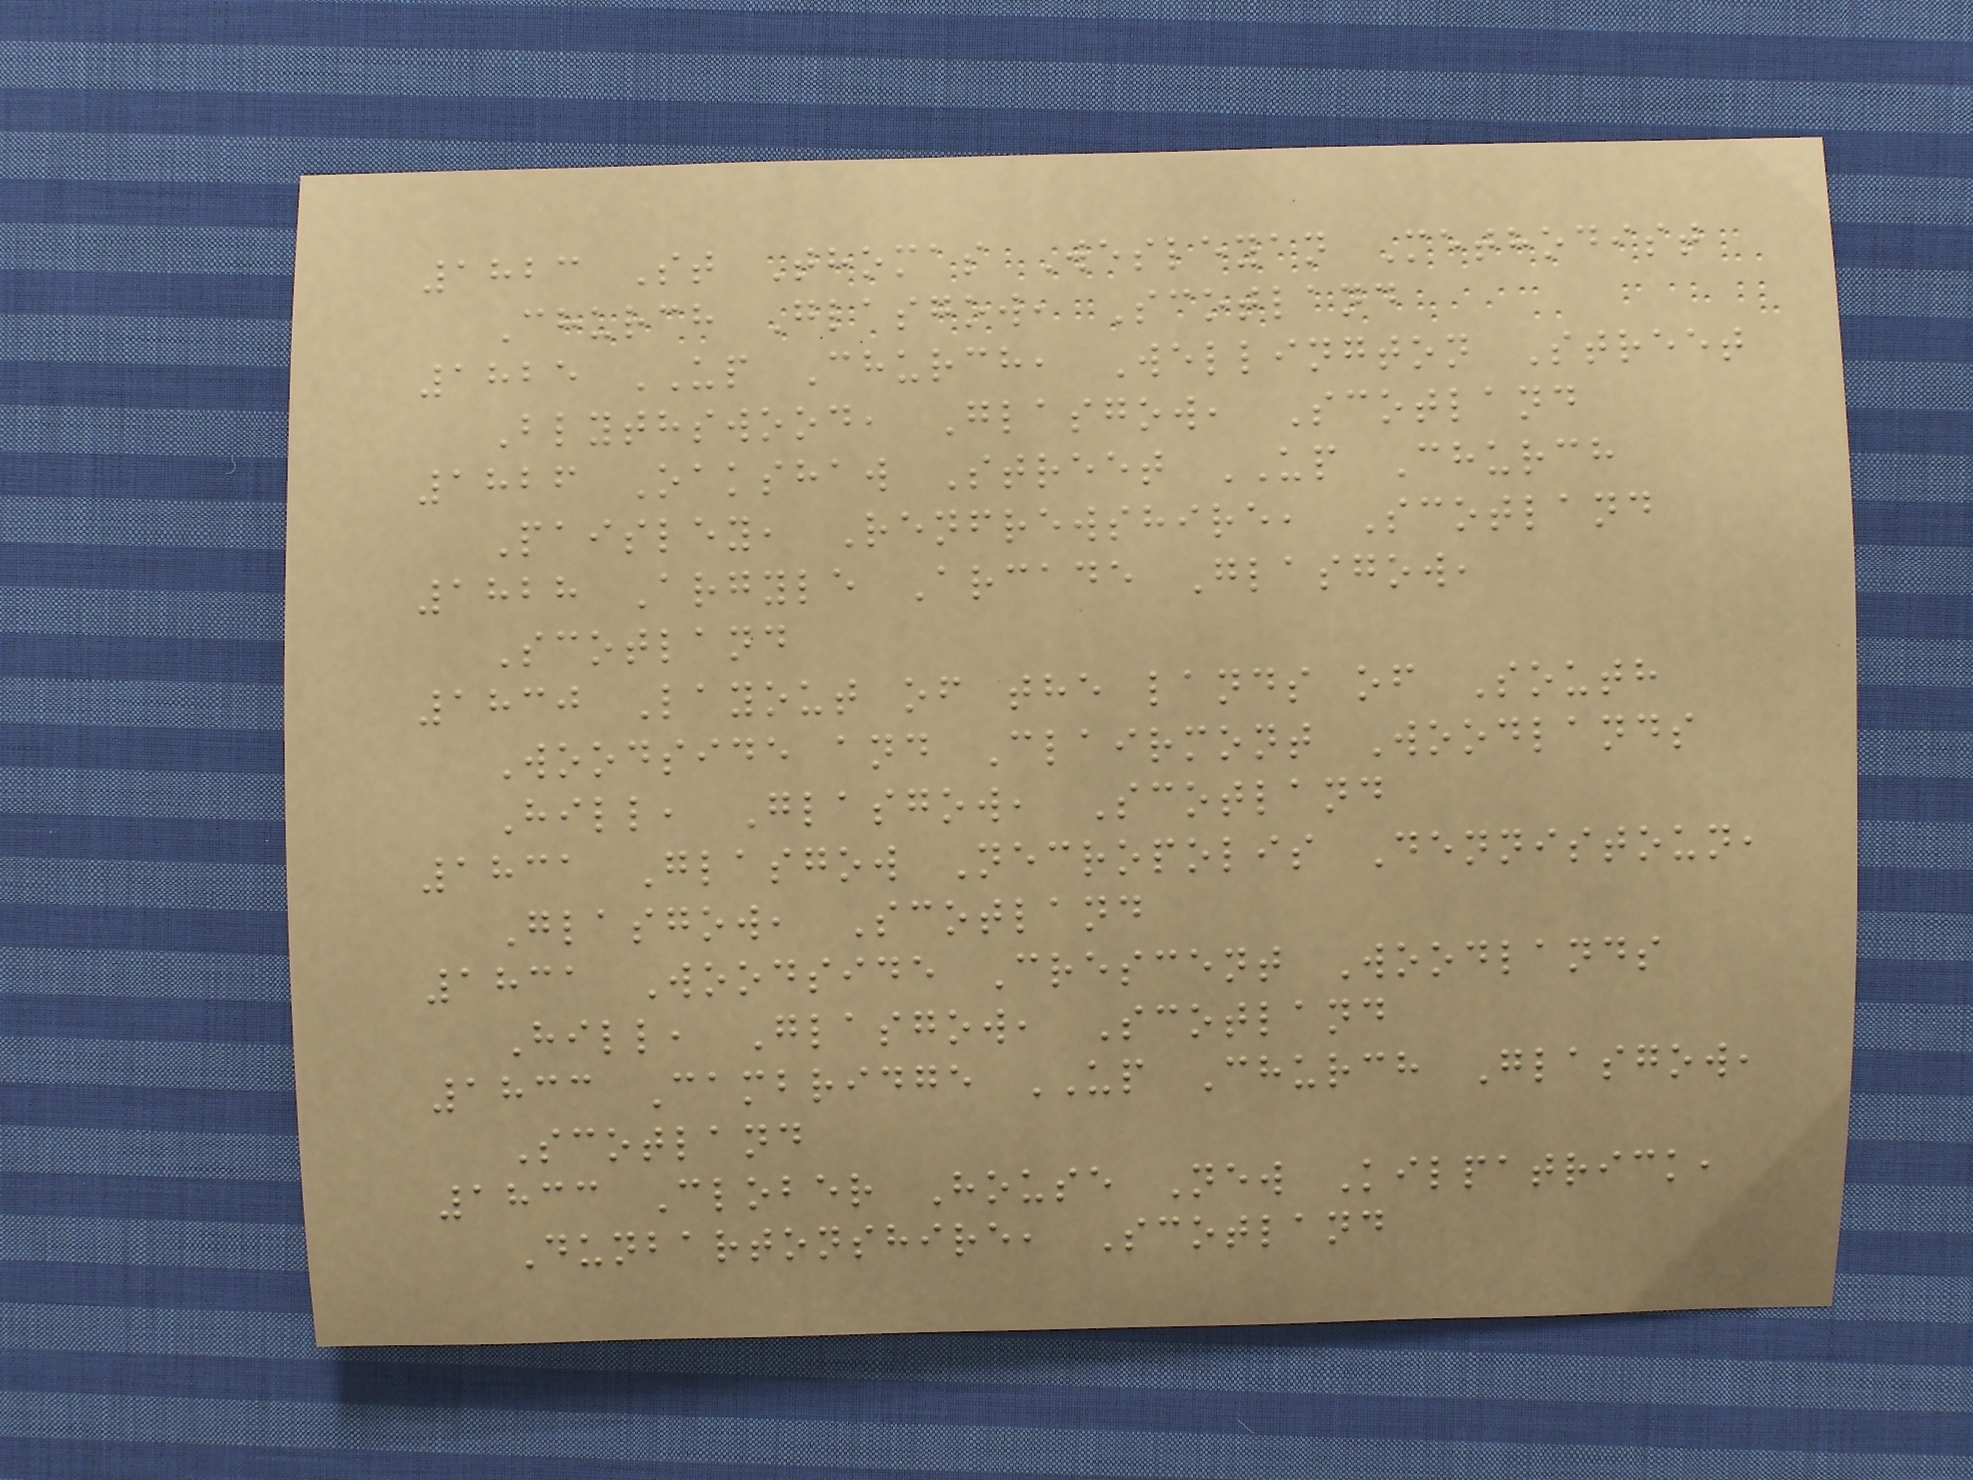1823 St Thomas Wesleyan Methodist
Church Glasgow, Scotland
1825 UP Church, Wellington Street
Blythswood, Glasgow, Scotland
1826 Oakshaw Street UP Church
Paisley, Renfrewshire, Scotland
1828 Argyle Arcade Glasgow,
Scotland
1830 Layout of the lands of South
Woodside and Clairmont Woodlands
Hill, Glasgow, Scotland
1831 Glasgow Necropolis Dennistoun,
Glasgow, Scotland
1831 Woodside Crescent Woodlands
Hill, Glasgow, Scotland
1833 Cambridge UP Church Glasgow,
Scotland
1833 Clober House New Kilpatrick,
Dunbartonshire, Scotland
